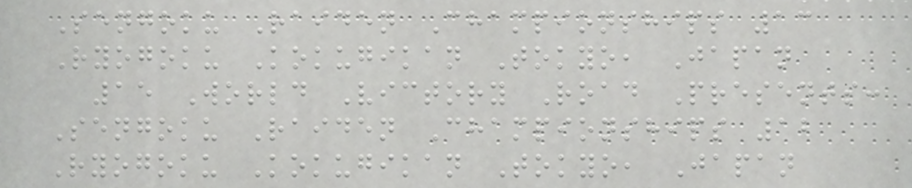Sengoku Raiden Championships 13
Ryogoku Kokugikan Tokyo, Japan
15 World Victory Road Presents:
Sengoku Raiden Championships 12
Ryogoku Kokugikan Tokyo, Japan
